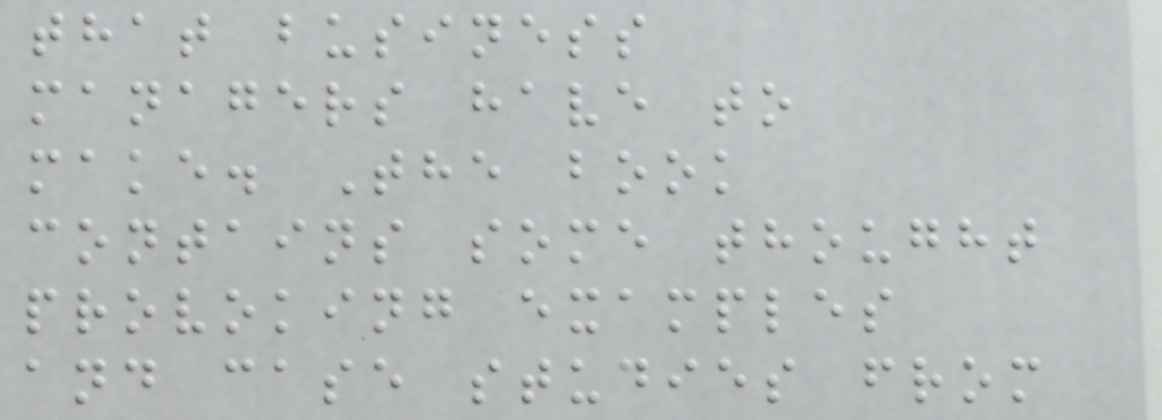that business
managers have to
make. The book
contains some thought
provoking examples
and case studies from
